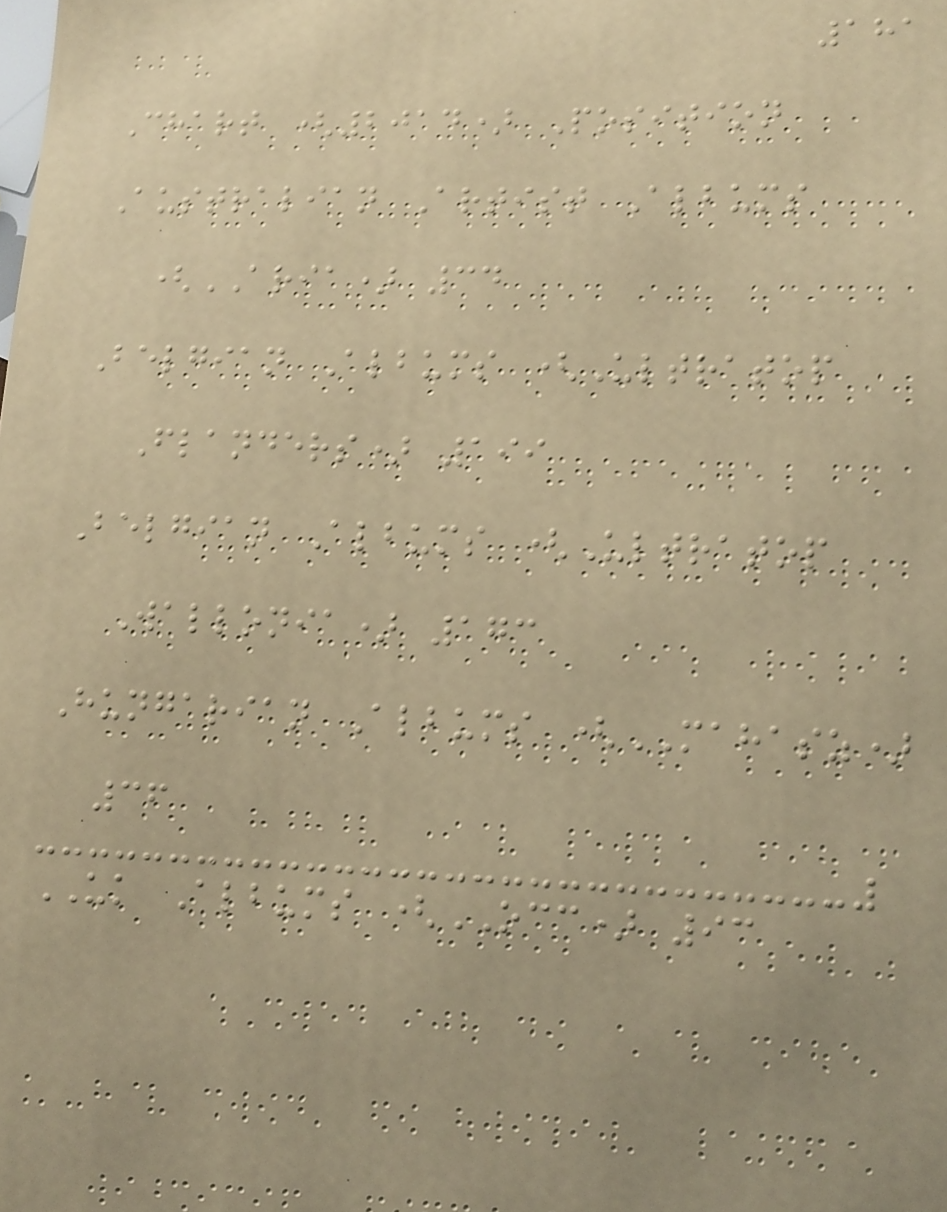181
Chart (2014) Position
Australian Artist Albums
(ARIA) 34
Belgian Albums (Ultratop
Flanders) 199
Belgian Albums (Ultratop
Wallonia) 173
Hungarian Albums (MAHASZ)
36
UK Albums (OCC) 93
